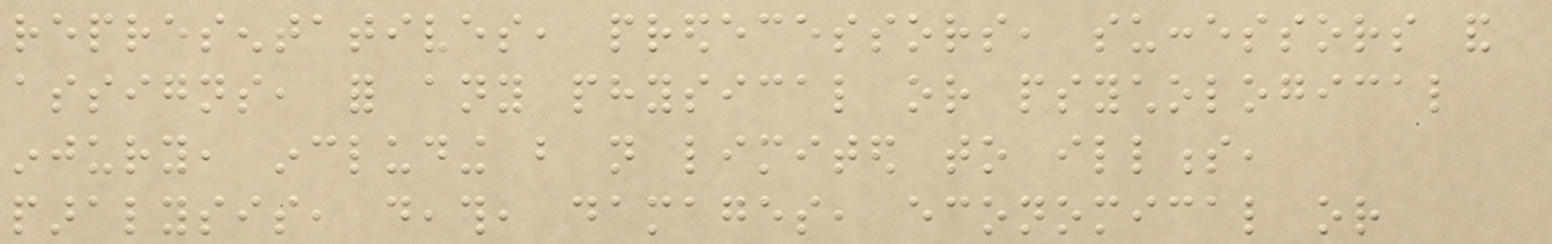representatives, predecessors, successors and
assigns, for any physical or psychological
injury, including but not limited to illness,
paralysis, death, damages, economical or
